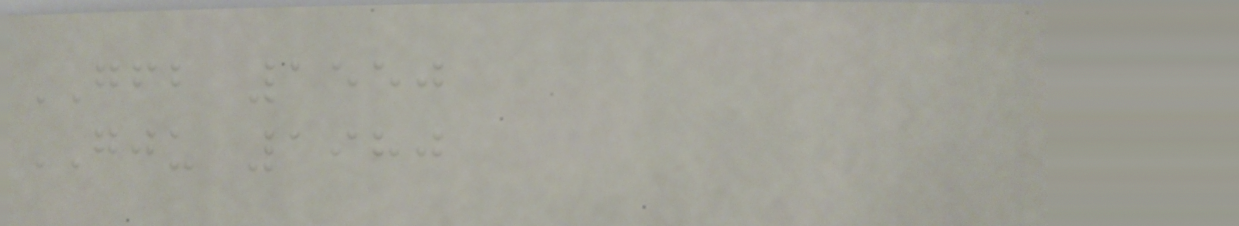GFB 1550
GJU 1980
